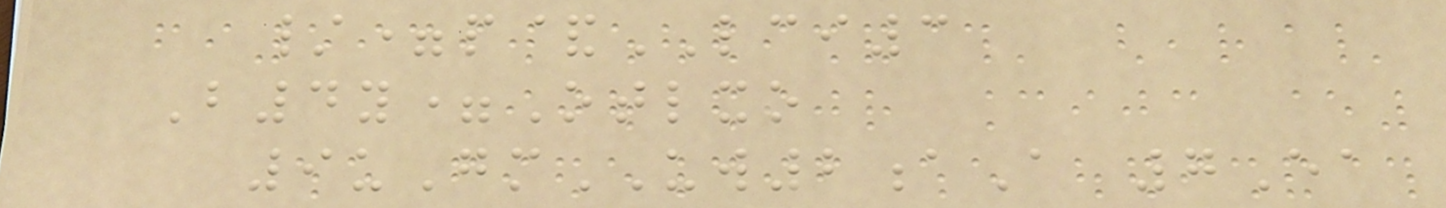/=p&LCI3
B4y=Otlxo
9uGmUW2aA 7Ea
